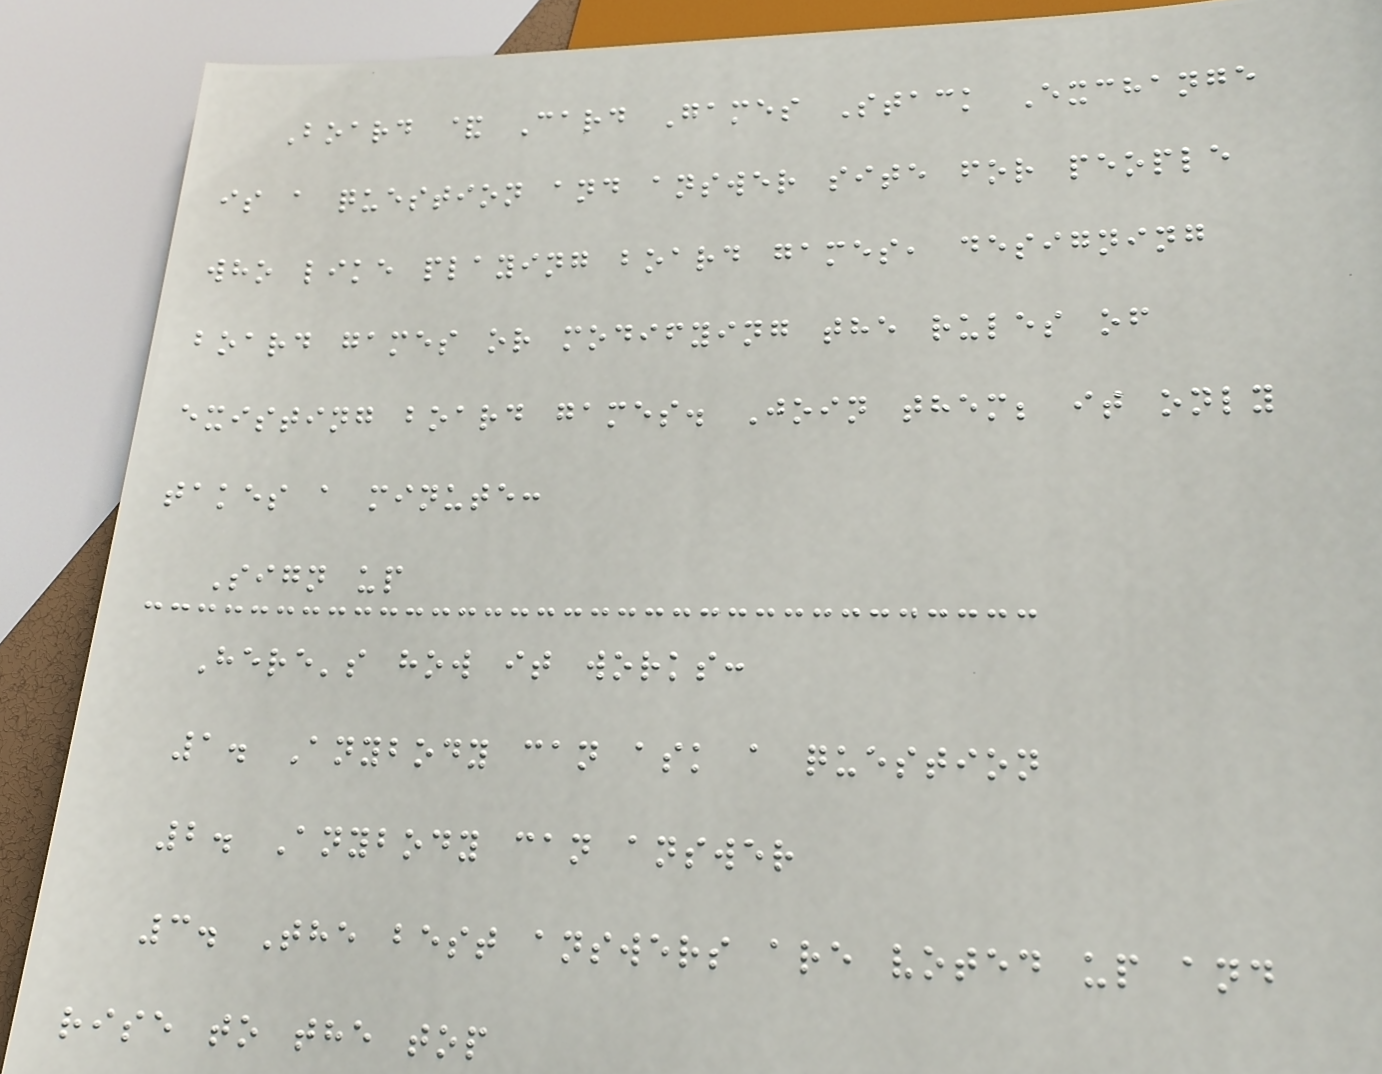Board & Card Games Stack Exchange
is a question and answer site for people
who like playing board games, designing
board games or modifying the rules of
existing board games. Join them; it only
takes a minute:
Sign up
Here's how it works:
1. Anybody can ask a question
2. Anybody can answer
3. The best answers are voted up and
rise to the top
